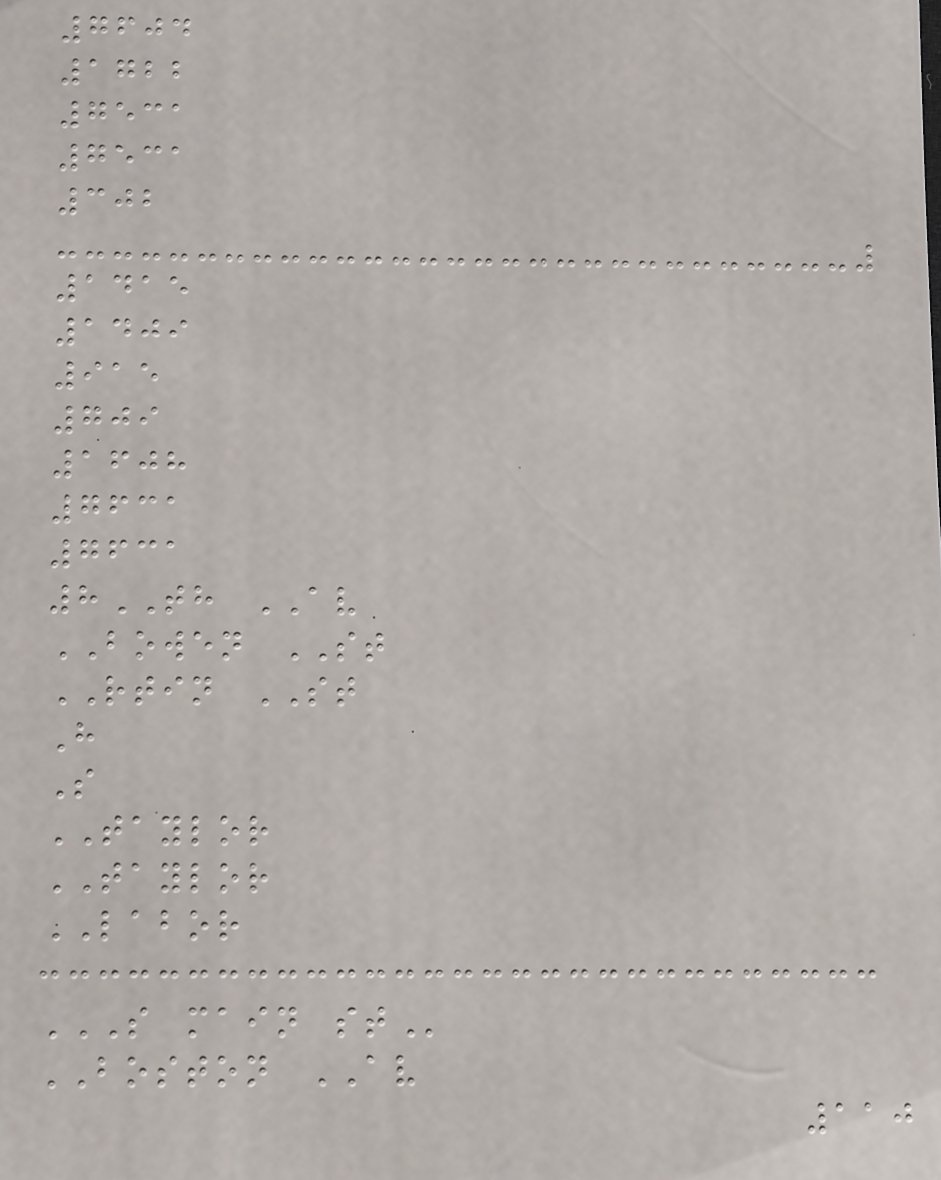7604
1722
7531
7531
302
1415
1409
915
709
1608
7631
7631
8TH AV
BOWEN ST
RTIN ST
H
S
TAYLOR
TAYLOR
LABOR
S MAIN ST
BOSTON AV
110
